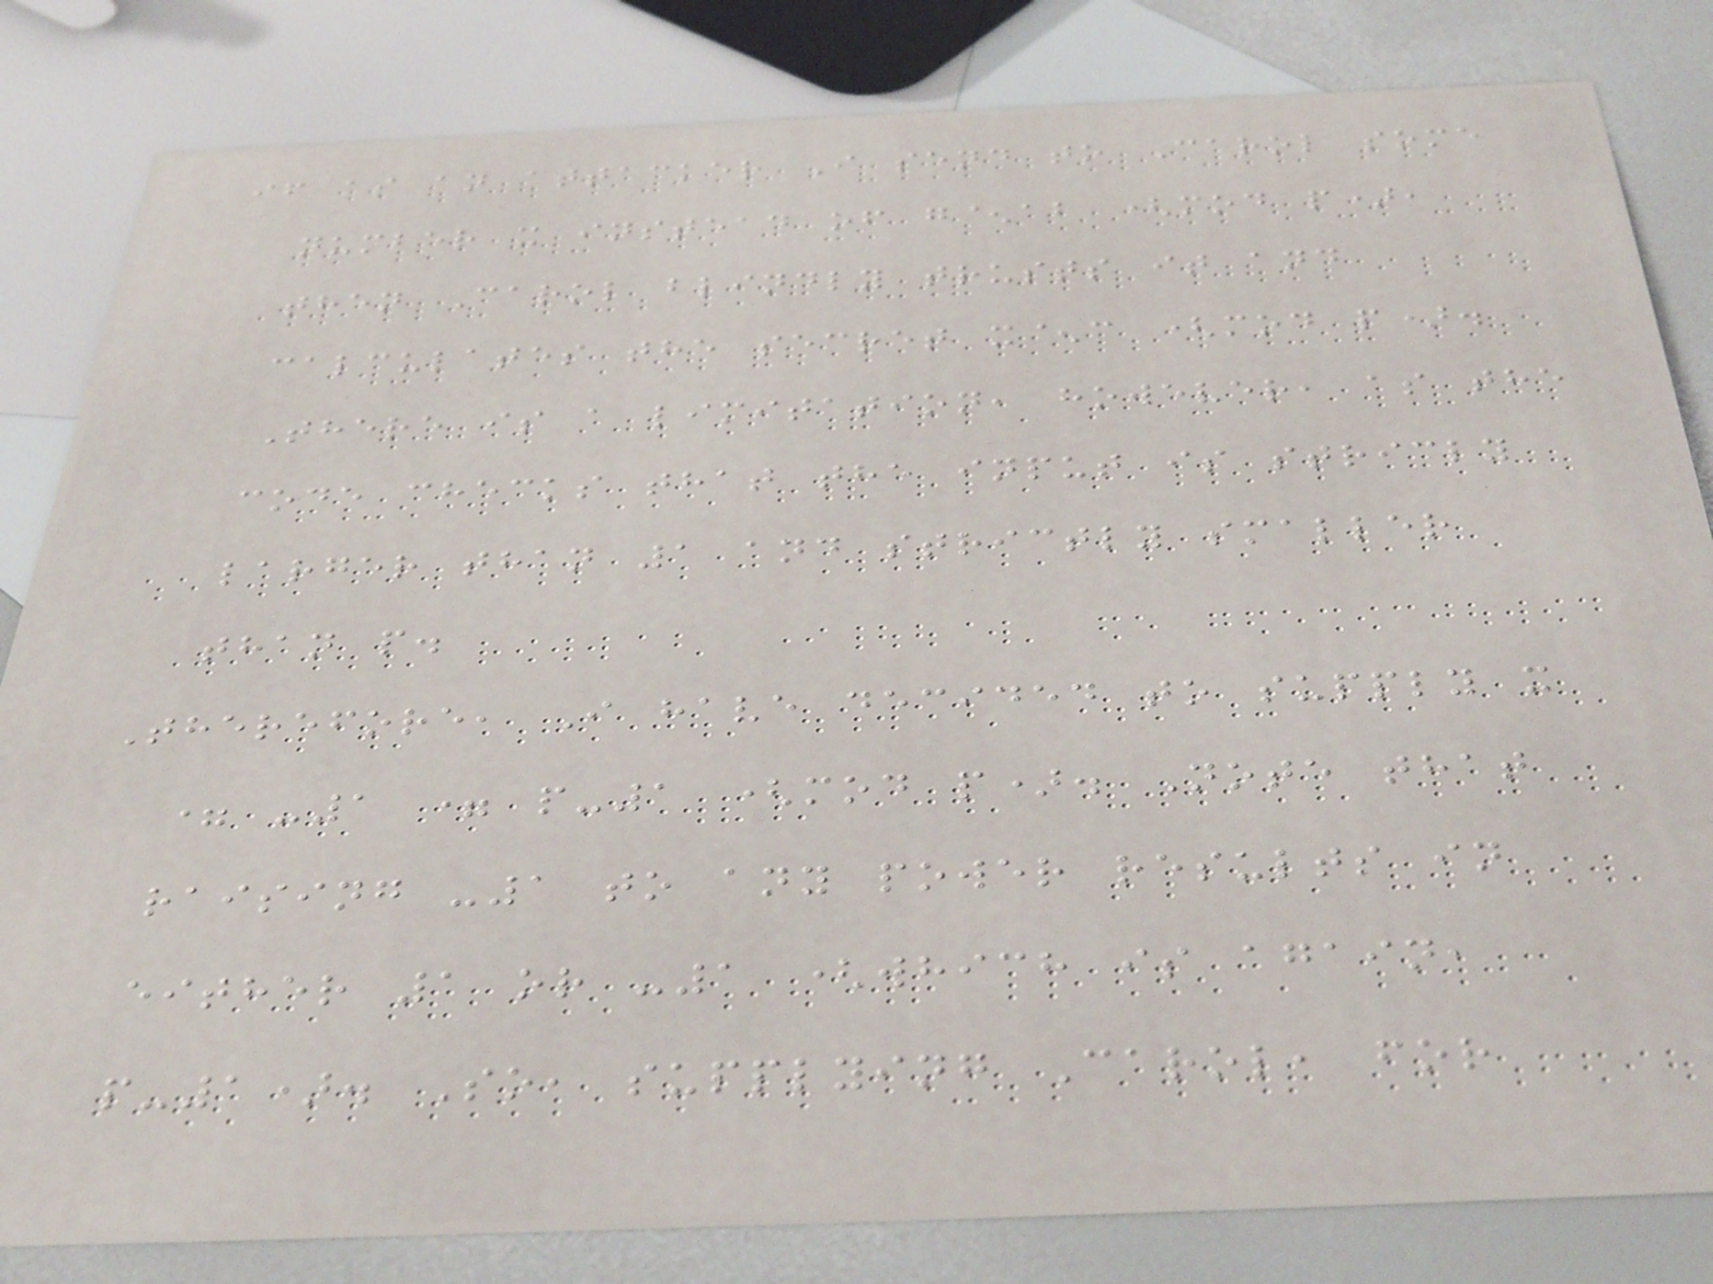if as an attacker I send to Carol some
number x instead of g^ab (mod p),
then Carol blindly trusts it and
calculates the secret x^c (mod p).
There is a limitation, however, as the
code checks that the input is stricly
larger than 1 and strictly smaller
than p.
Therefore, I have decided to supply x
= -1 = p-1 (mod p). Note that
raising -1 to any power results in
either 1 or -1 (which is again,
p-1). So, supplying Carol, for
